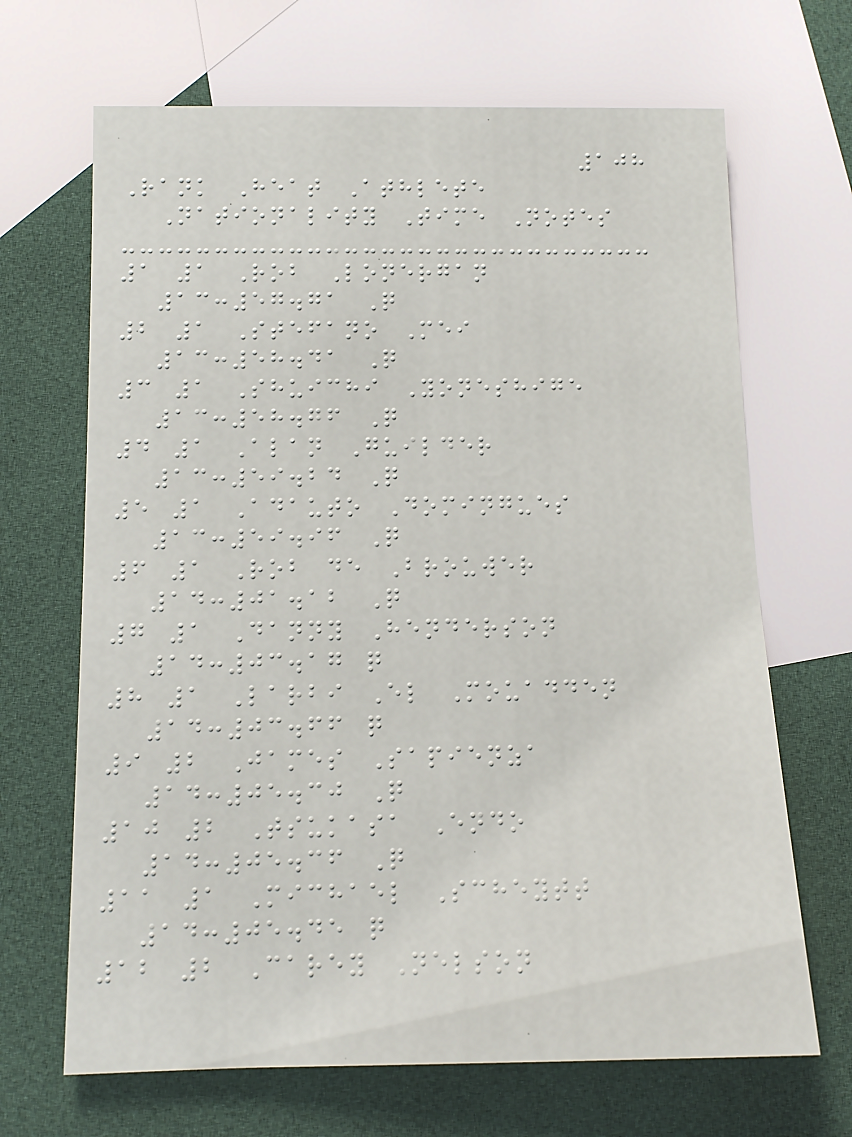108
Rank Heat Athlete
Nationality Time Notes
1 1 Rob Lonergan
13:57.71 Q
2 1 Stefano Mei
13:58.41 Q
3 1 Shuichi Yoneshige
13:58.76 Q
4 1 Alan Guilder
13:59.24 Q
5 1 Adauto Domingues
13:59.96 Q
6 1 Rob de Brouwer
14:01.12 Q
7 1 Danny Henderson
14:03.17 q
8 1 Larbi El Mouadden
14:03.66 q
9 2 James Sapienza
14:05.30 Q
10 2 Tsukasa Endo
14:05.36 Q
11 1 Michael Scheytt
14:05.45 q
12 2 Carey Nelson
